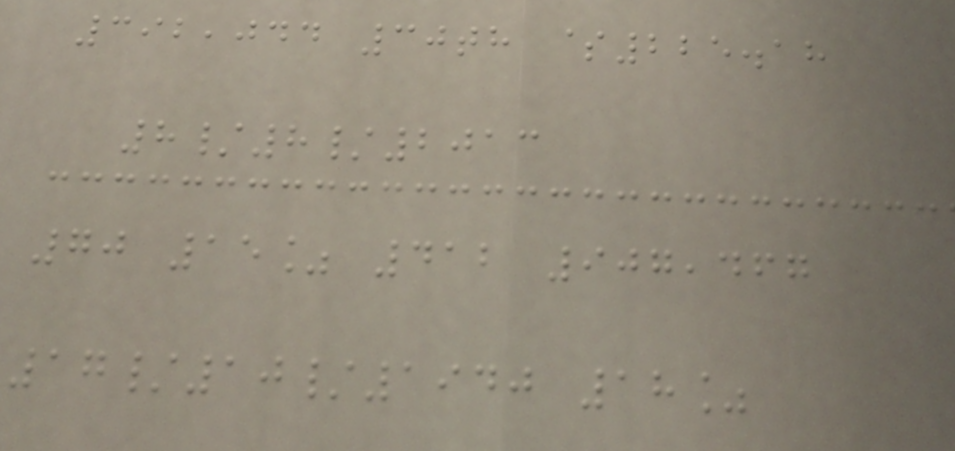392,044 30th $225.18
8/8/2013
70 15% 412 907,467
17/10/1940 18%
